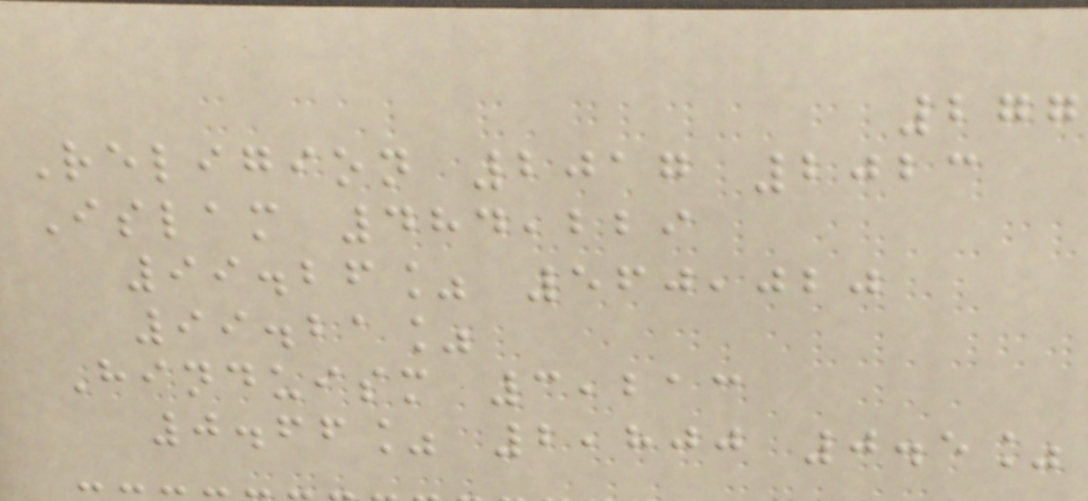277
Religion 2017 2023
Islam 484,229
99.26% 560,020
99.21%
Hinduism 3,213
0.66% 2,800 0.5%
